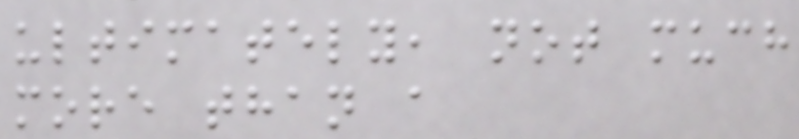ultimately, not much
more than a
